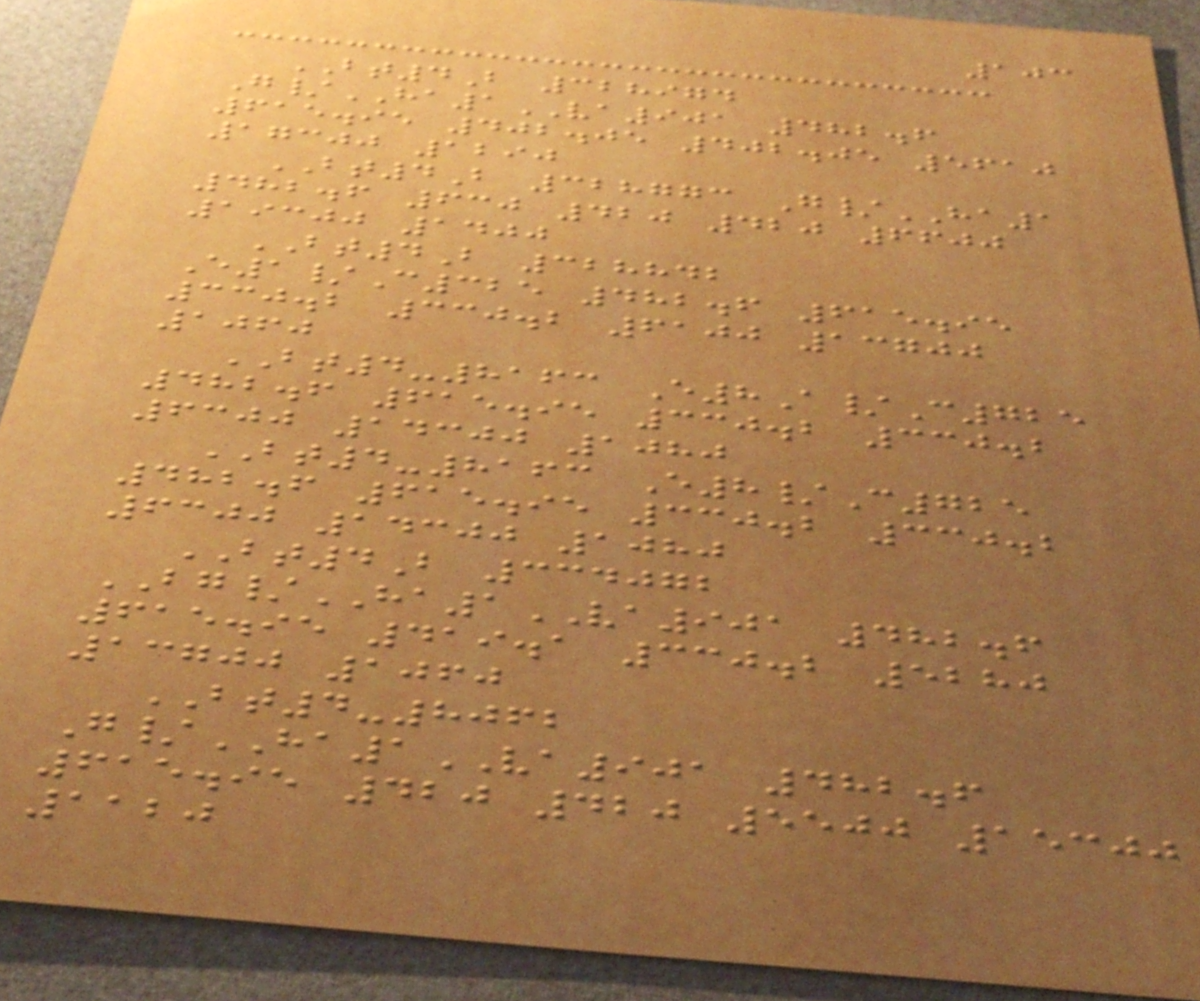103
BT4B 328974
G/HA1VA901 482.6
615.95 402.05 402.05 5610
17300 1290
BT4B 328773 G/HA1
482.6 630 420 420 6600
19300 1400
BT4B 328842
E1/C325 482.6 615.95
330.2 330.2 6100 13700
1060
BT4-8163 E8A/C725
482.6 615.95 330.2 330.2
6300 14300 1080
BT4-8163 E8/C725
482.6 615.95 330.2 330.2
6300 14300 1080
BT4B 334072
BG/HA1VA901 482.6
615.95 419.1 330.2 5280
13700 1060
BT4-8062
G/HA1VA901 482.6
615.95 420 420 5500 15300
1120
